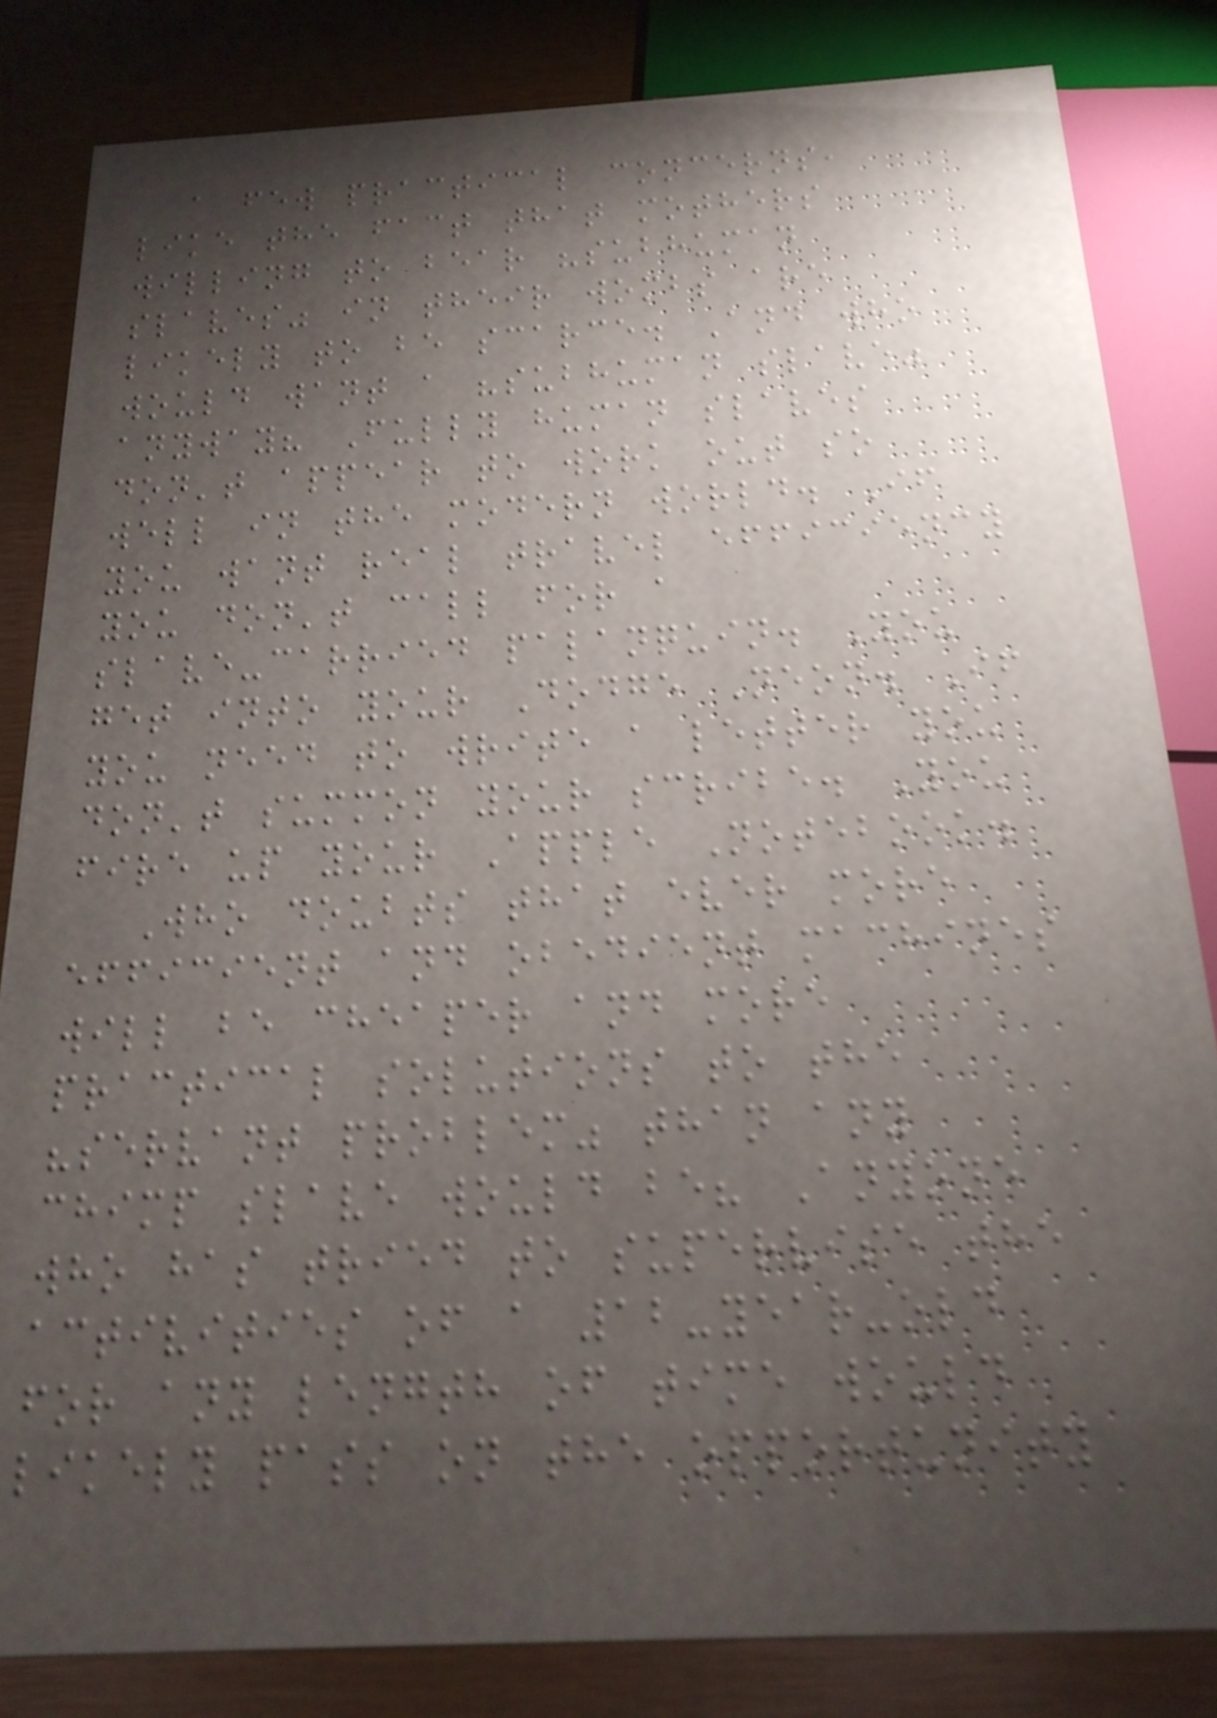a few practical concerns,
like the fact that mothers
willing to bear "subhuman
slaves" in their wombs are
likely to be scarce. And who
would want a "subhuman slave"
anyway? Fully human slaves
don't appear to work out so
well in the modern world. If
you want real travel efficiency
you don't call for a
slave-carried palanquin. You
get into your Dodge Neon. If
you need to write a letter you
don't summon your scribe. You
fire up your Apple Notebook.
Who doubts that ever more
efficient and obedient machines
will be cheaper and more
practical solutions to the
"servant problem" than any
chimp slave would be? Anyone
who has tried to supervise the
activities of a 12-year-old
for any length of time would
likely pass on the opportunity
